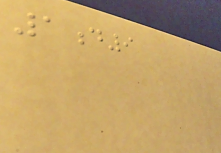1d9
